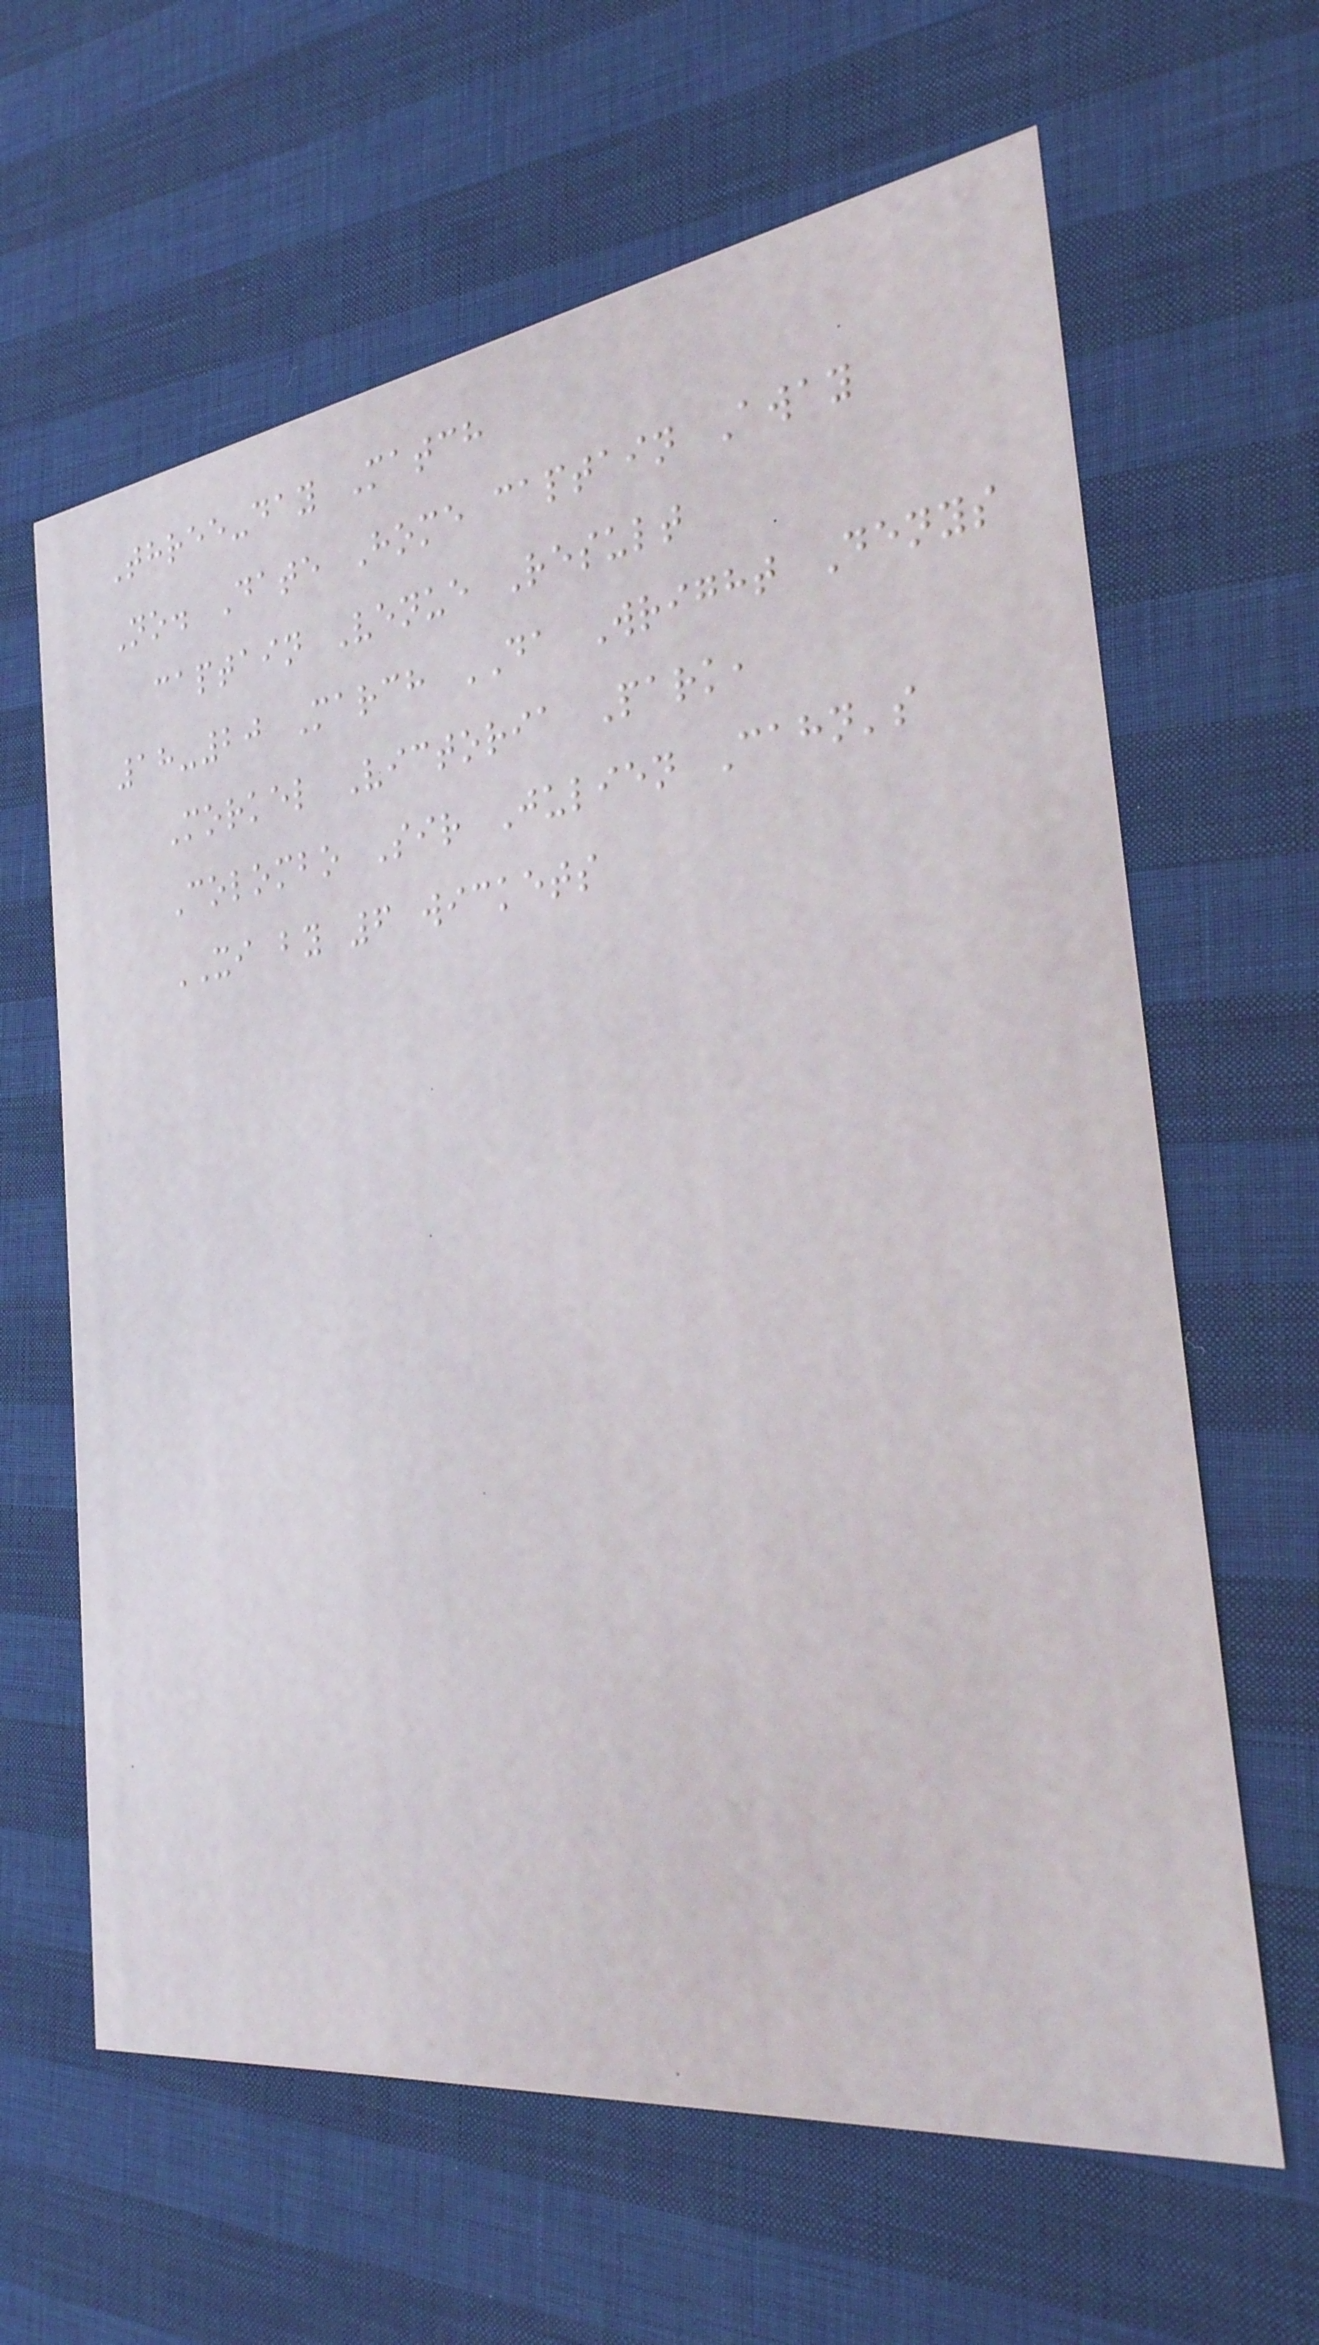Three-day Match
No. Date Home captain Away
captain Venue Result
18-20 March DA Wright Denys
Morkel Victoria Park,
Colombo Sir Julien Cahn's
XI by 6 wickets
